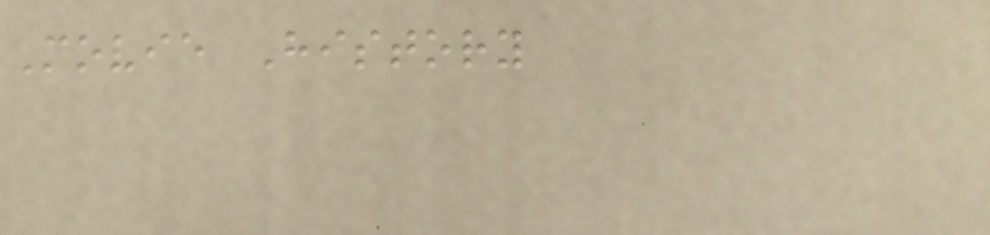Movie History
